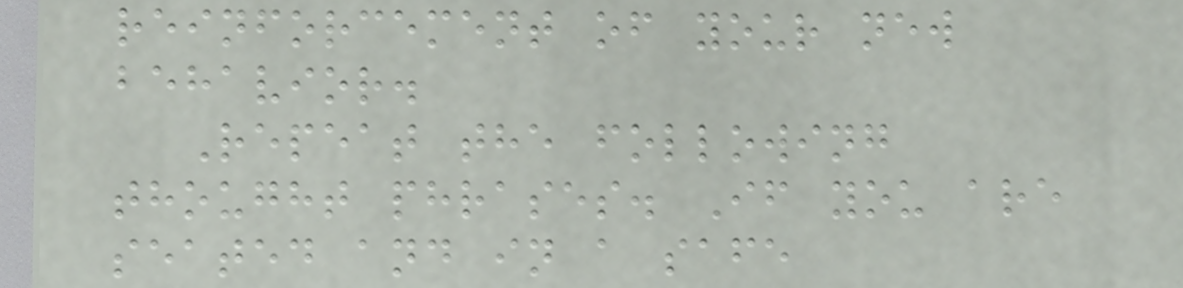reinforcement of your new
behavior.
Repeat the following
thought phrases. If you are
seated and in a safe
